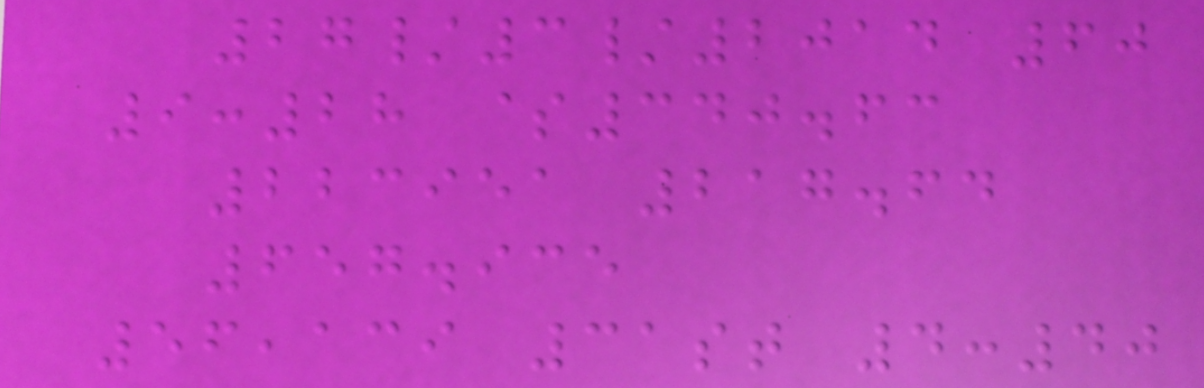27/3/2014 60
9:28 $340.63
223951 217.64
657.935
56,139 31st 4:40
